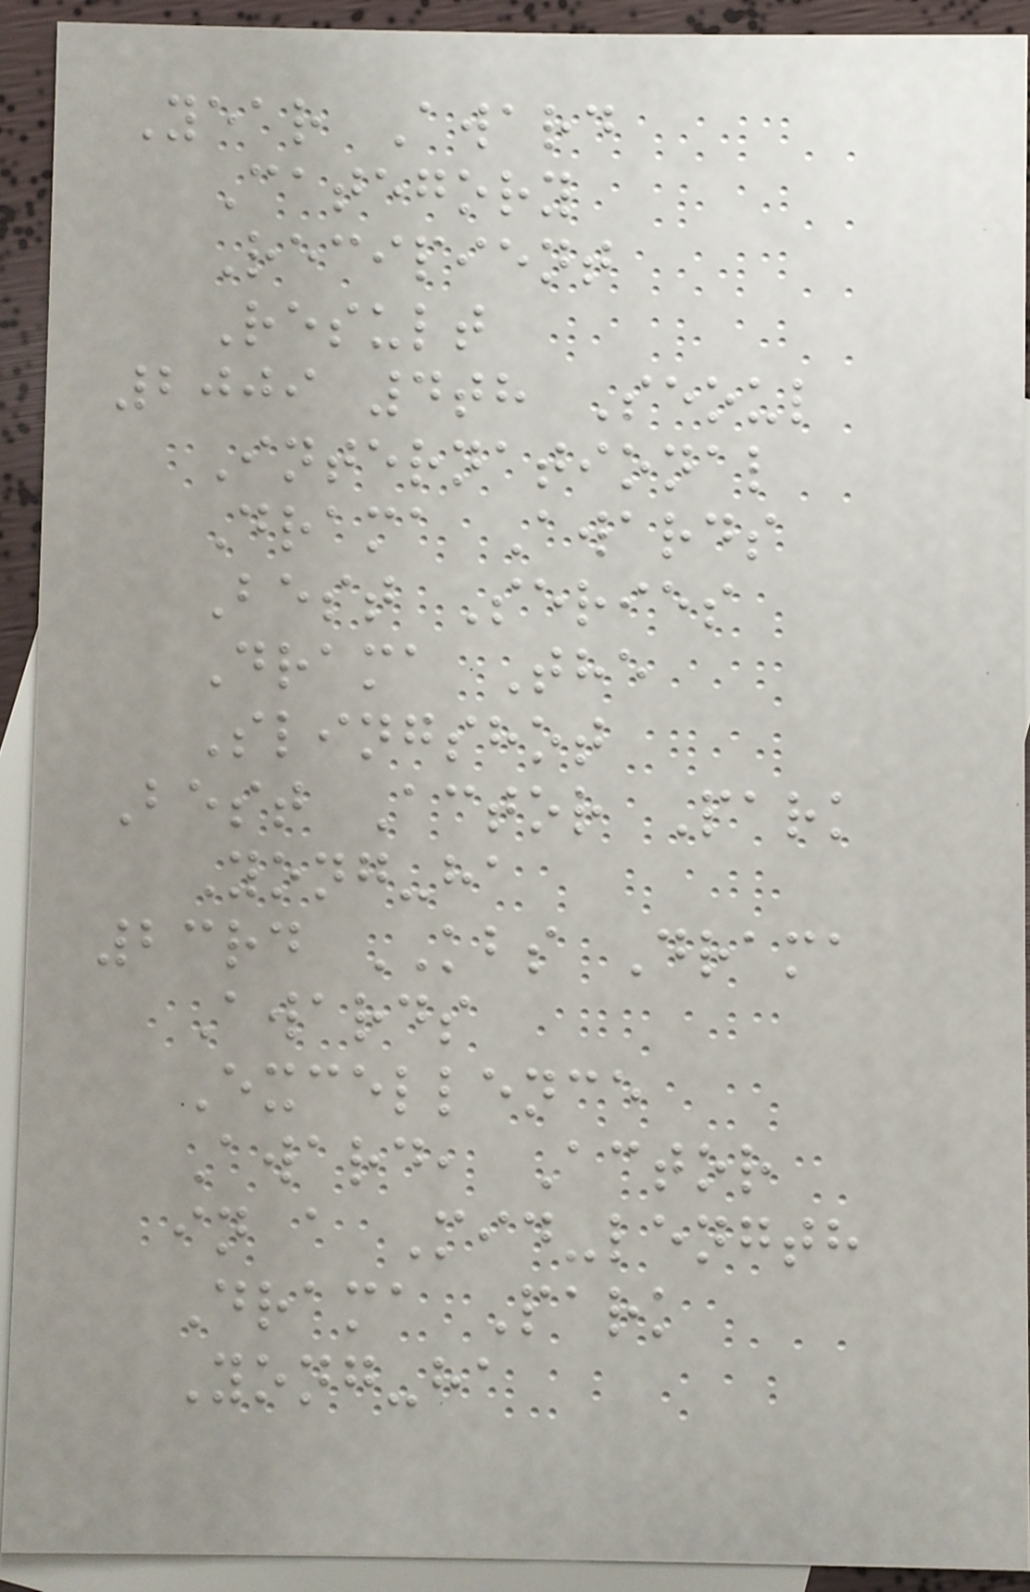Year Award
Category
Recipient
Result
2009 4th Seoul
International
Drama Awards
Best Series
Drama The
Slingshot
Best Actor Park
Yong-ha
23rd KBS Drama
Awards
Excellence
Award, Actor
in a Mid-length
Drama Park
Yong-ha
